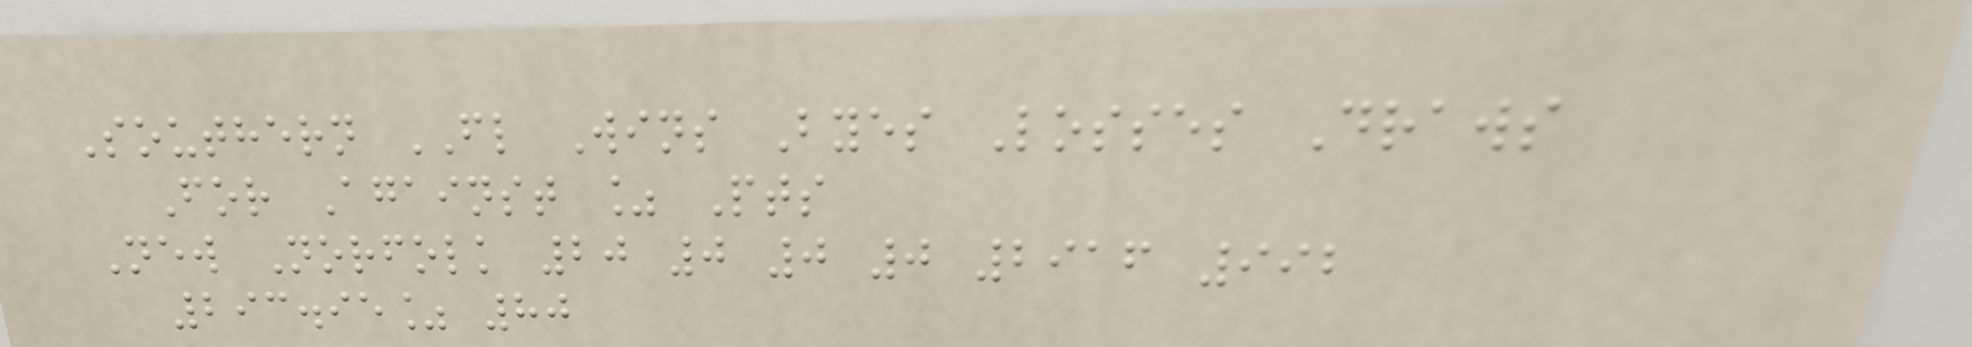Southern FL Wins Byes Losses Draws
For Against % Pts
New Norfolk 20 0 0 0 2916 992
293.95% 80
